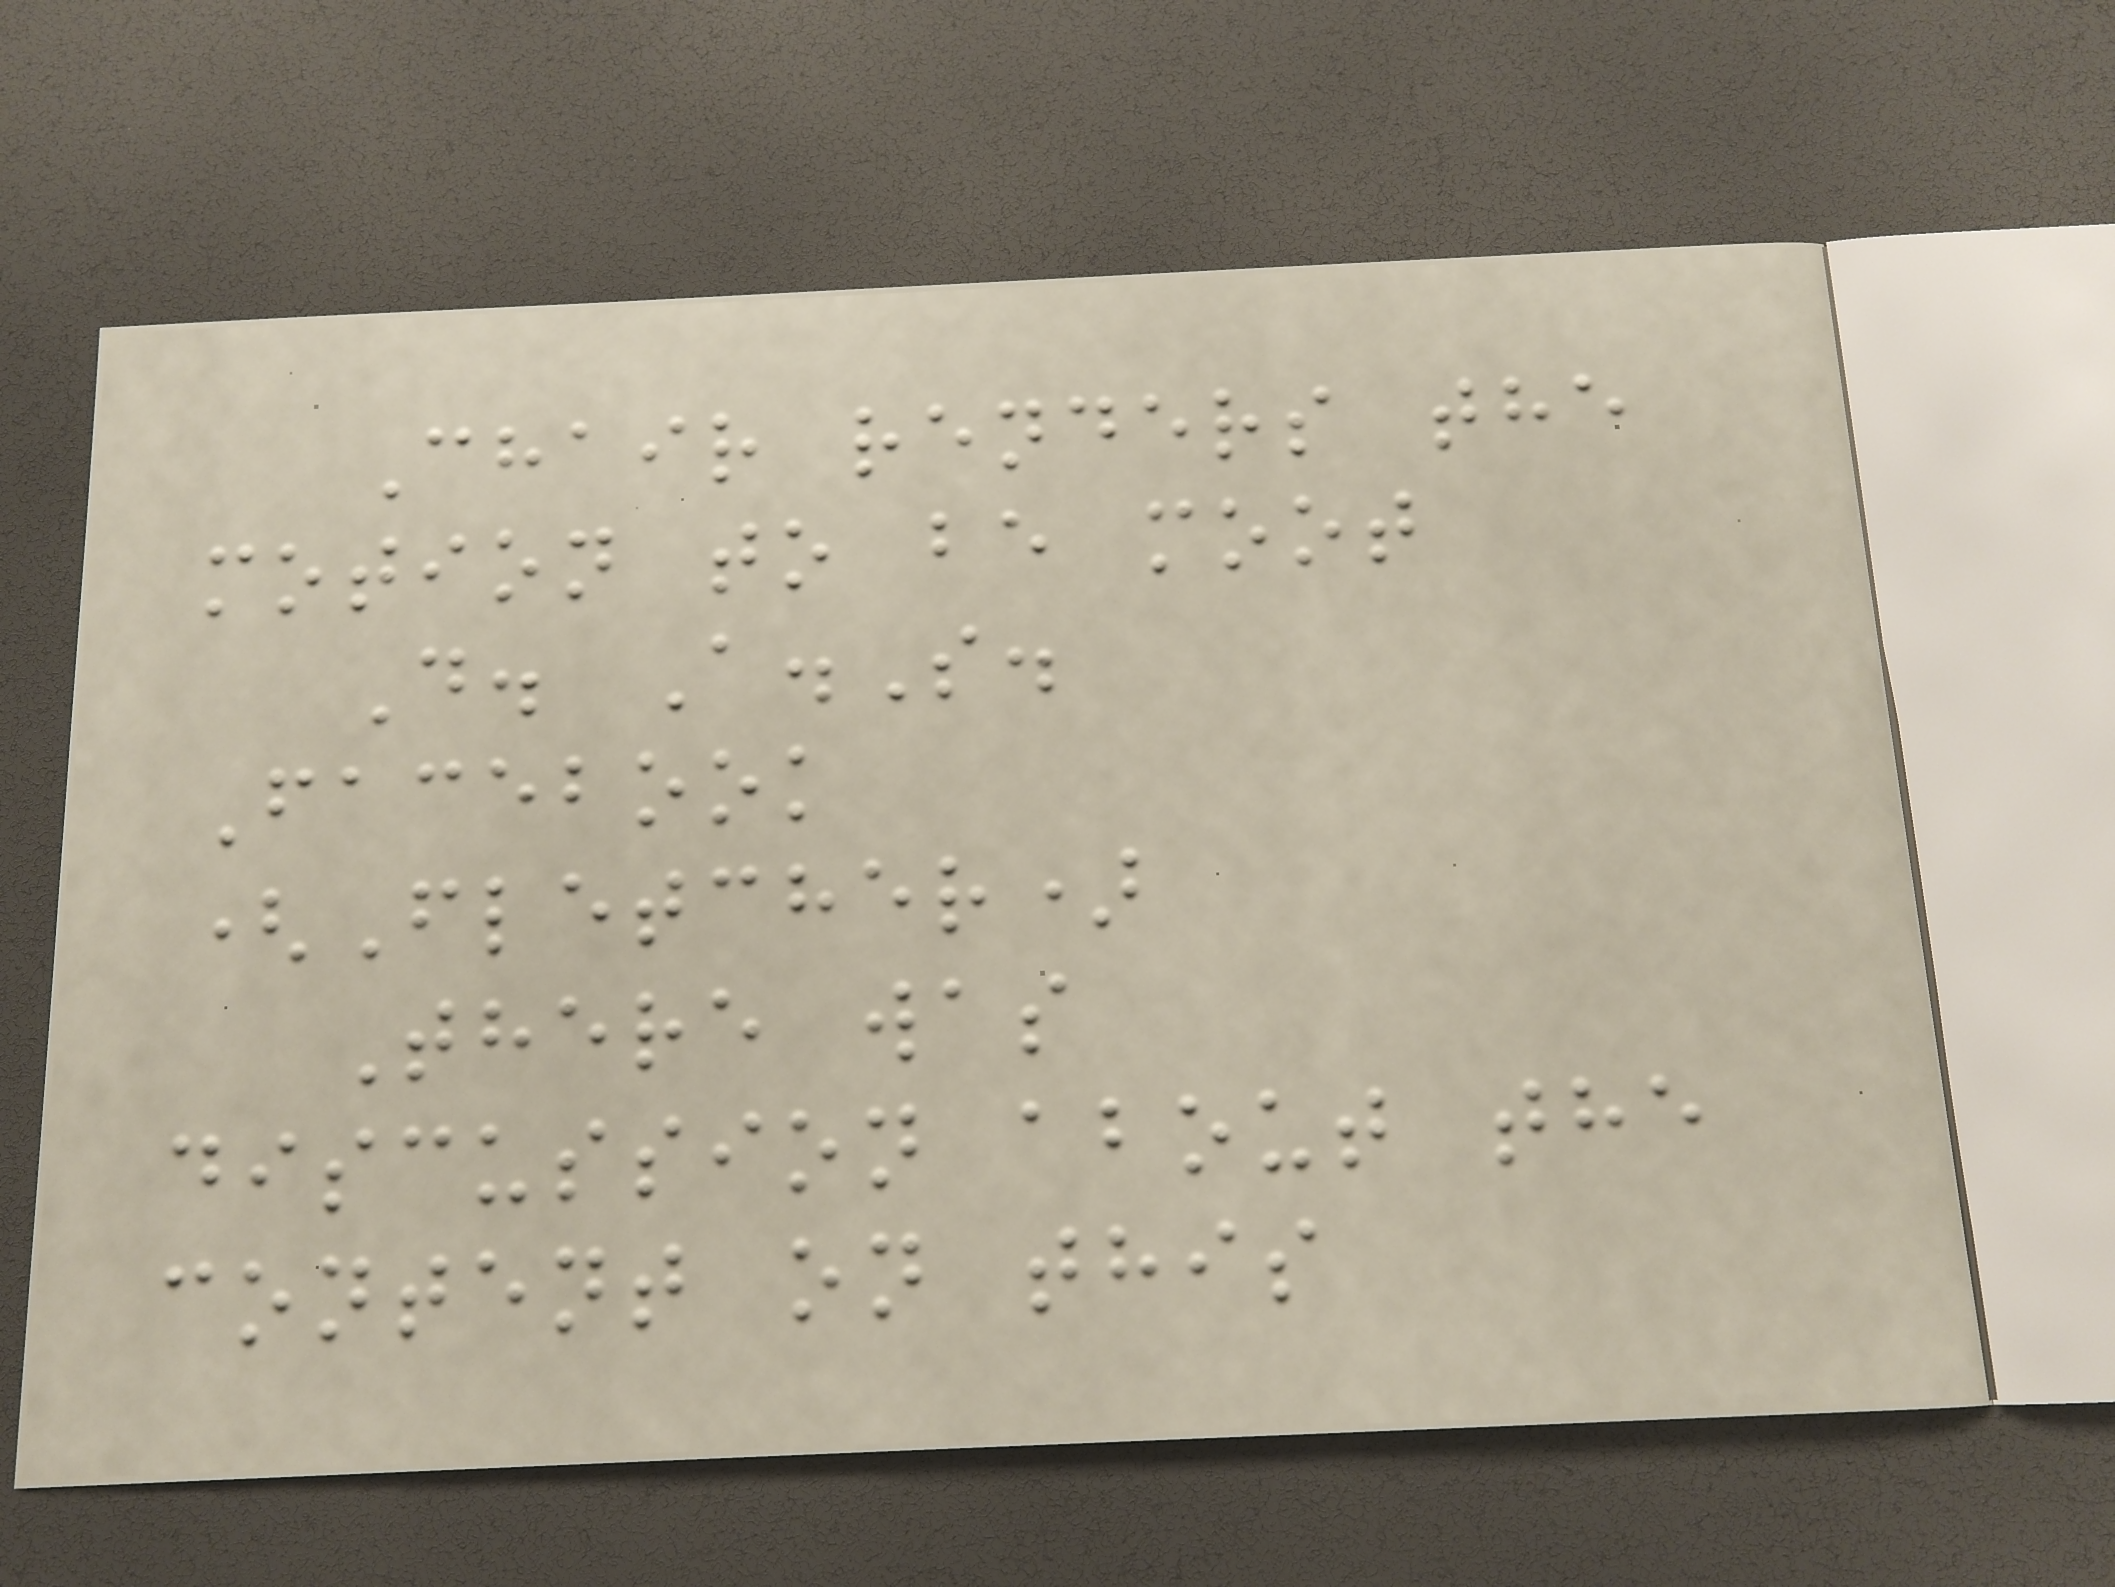Chair renders the
motion to be moot
D. A.S.
Facebook
(Fletcher)
There was
discussion about the
content on this
